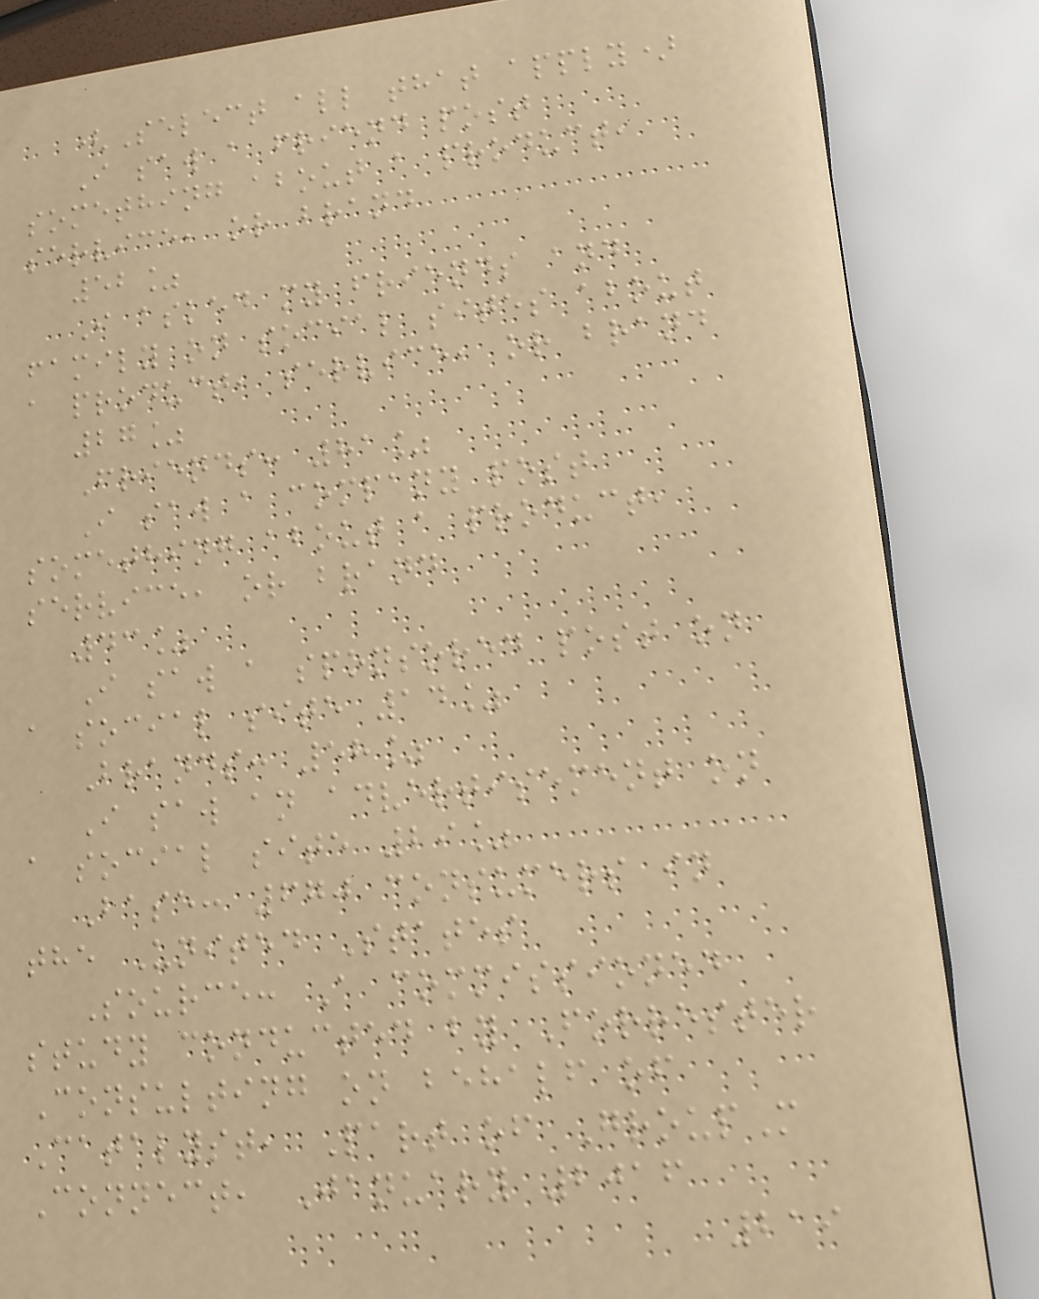(Select all that apply)
I saw a friend post
something about a product,
service, or brand
52%
I asked my friends and
family on social sites about
a product, service, or brand
27%
Friends: 81%
I saw a company post
something about a product,
service, or brand
43%
I saw a sponsored post on
a social site 14%
Brands: 58%
I saw an advertisement on
a social site 29%
Base: 670 consumers in
the United States
Source: A commissioned
study conducted by Forrester
Consulting on behalf of
Catalyst, Part of GroupM
Connect, January 2016
219
